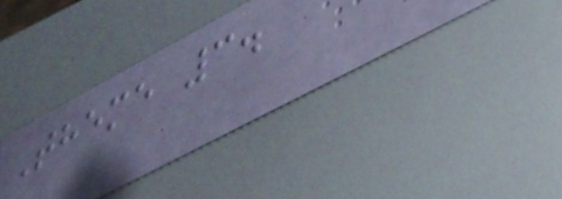Theme 3.
